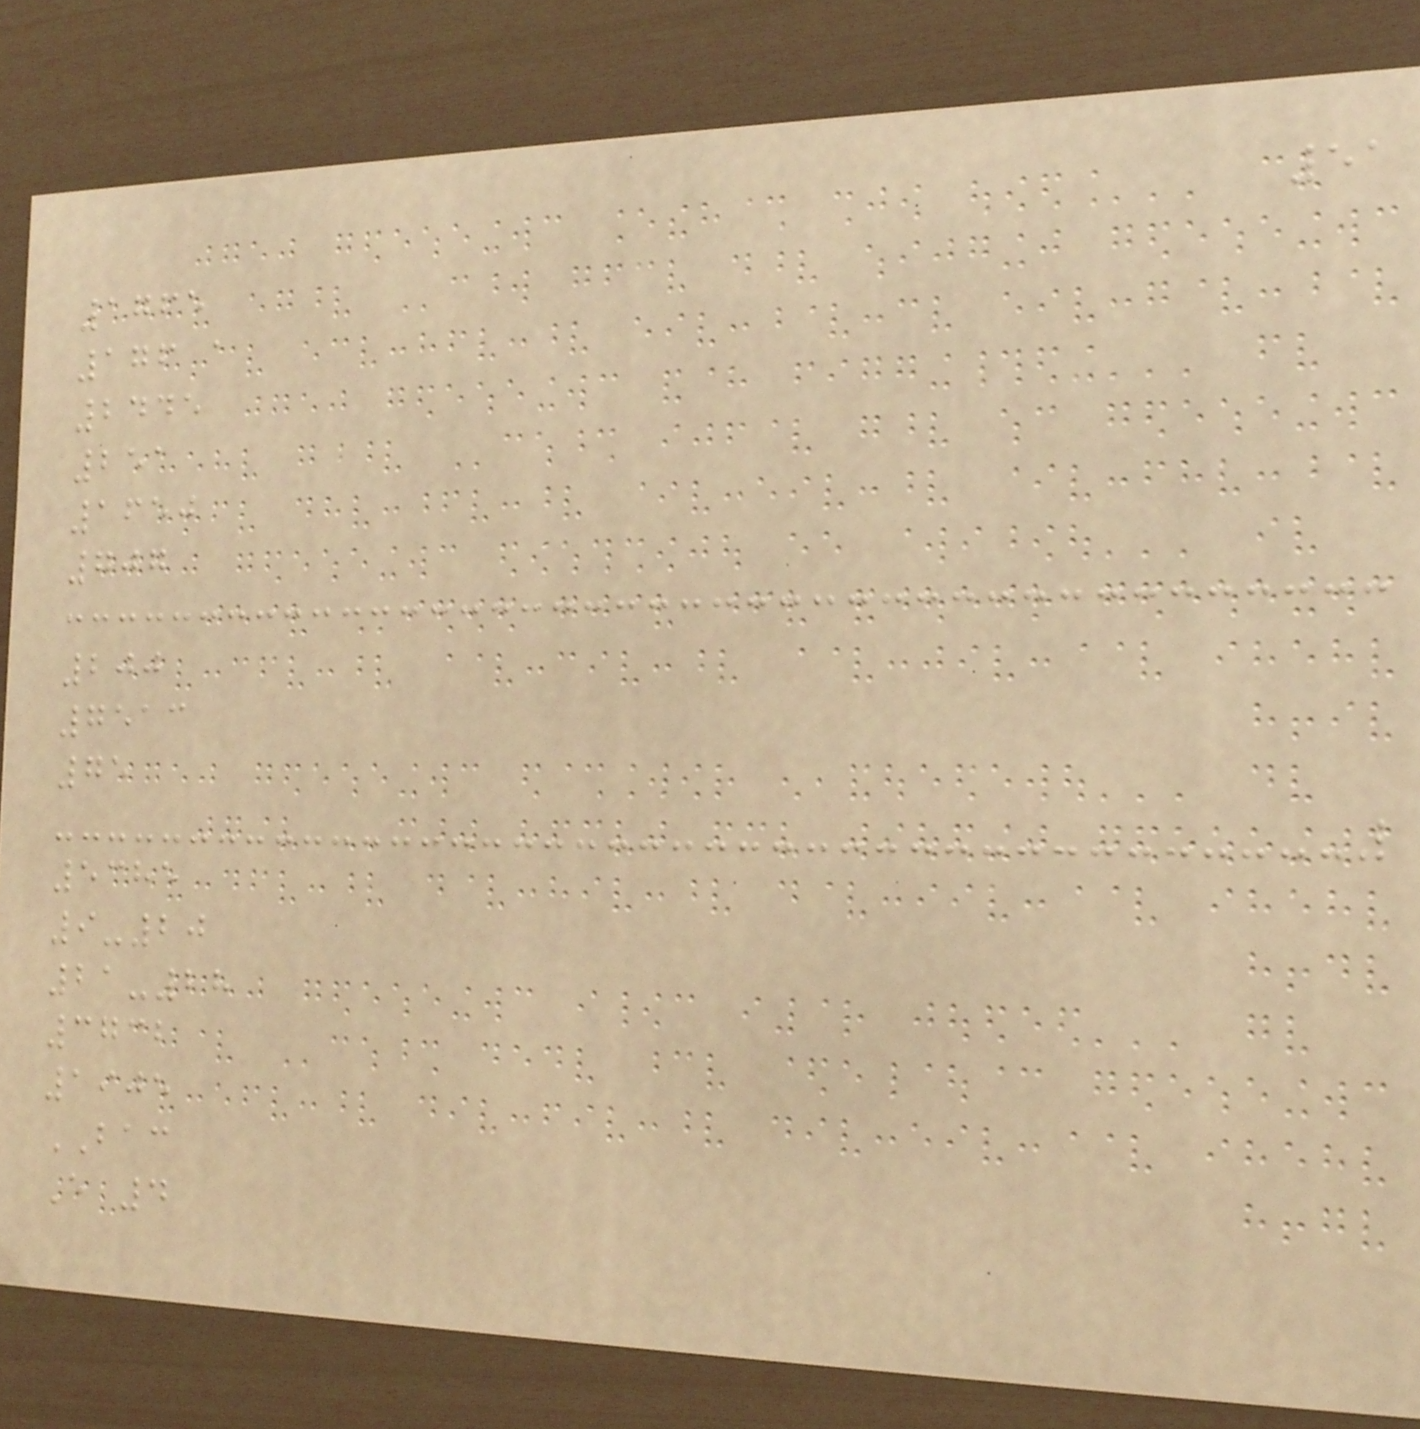51
1765
176 a
2445
251
1650
707
200
7513
75
5385
9-20
21-28
3732
1905
BAC
E 4
